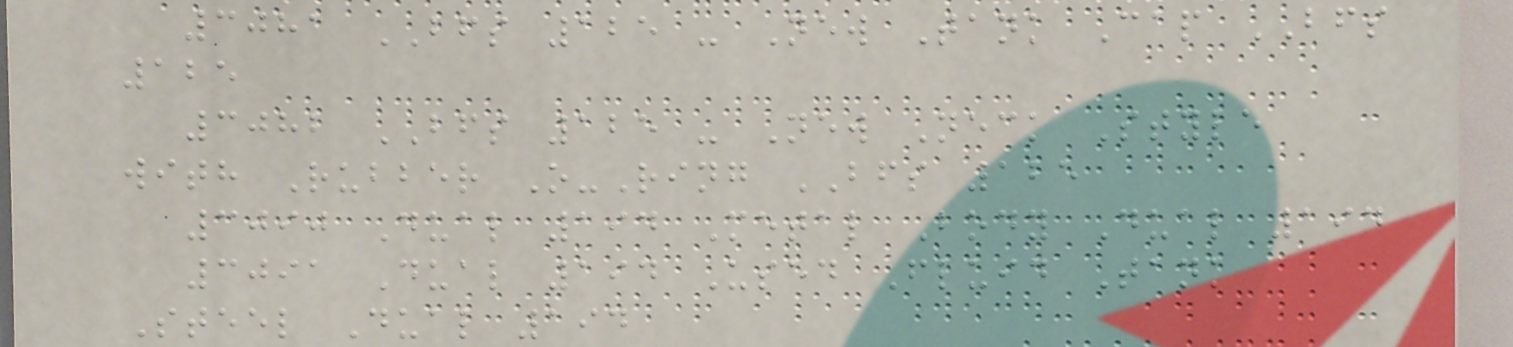3081 BFS 125 - New Tank Cap BFS
125
3082 BFS 125 - New Neck Style
with Rubber O-Ring BFS 125
3090 Dual 194 Metal Body Dual 194
3091 Dual 194 Used Fluid Tank
Steel Dual 194
